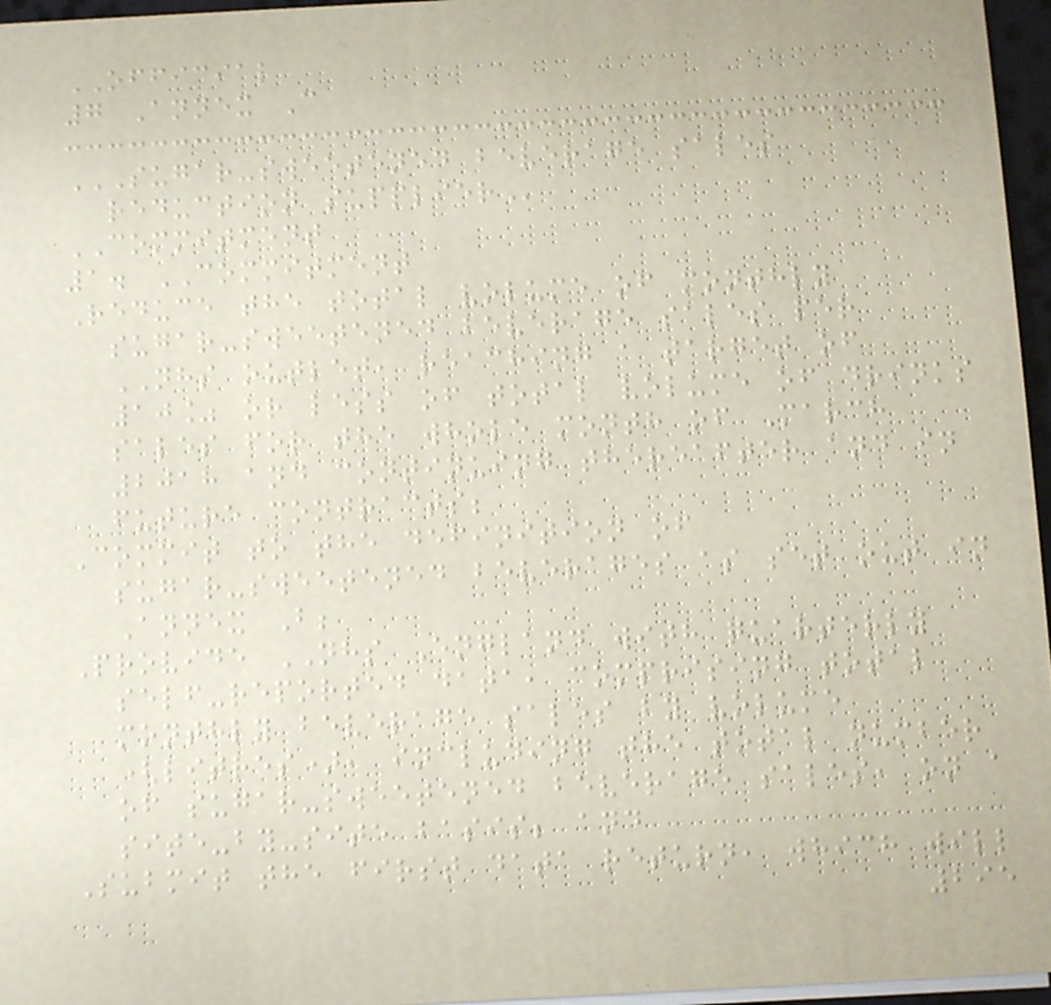OFFICIAL
7 Annex C
SUGAR-SWEETENED BEVERAGE SALES
REDUCTION SUPPLIER
COMMITMENT
1. COMMITMENT
Reduce the total volume of monthly
sugar-sweetened beverage sales per
NHS outlet, reaching a target of
10% or less of total volume of drinks
sales for the whole month of March
2018 and continuing thereafter and in
future contracts;
Commit to the definition of
sugar-sweetened beverages as set out in
Annex B;
Provide NHS England with quarterly
self-reported data, comprising total
monthly beverage sales by volume
(litres), including the total number
of sugar-sweetened beverage sales, on a
site-by-site basis; and
Submit the first data return, which will
295
